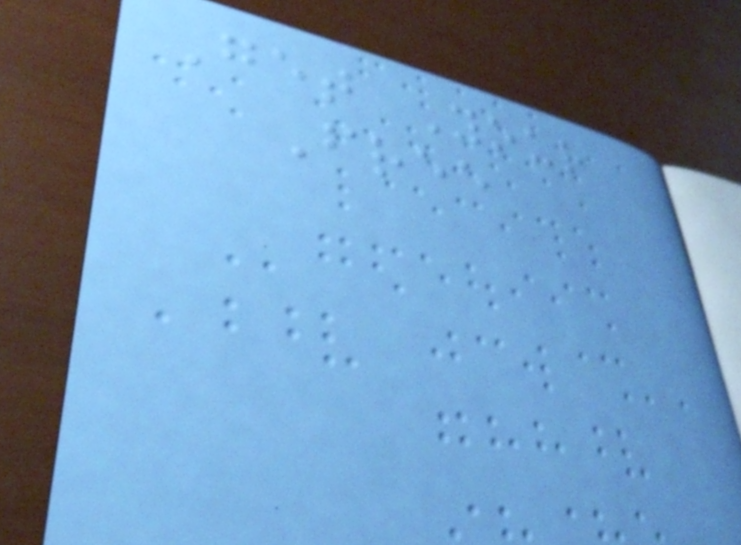Get Your
Free
